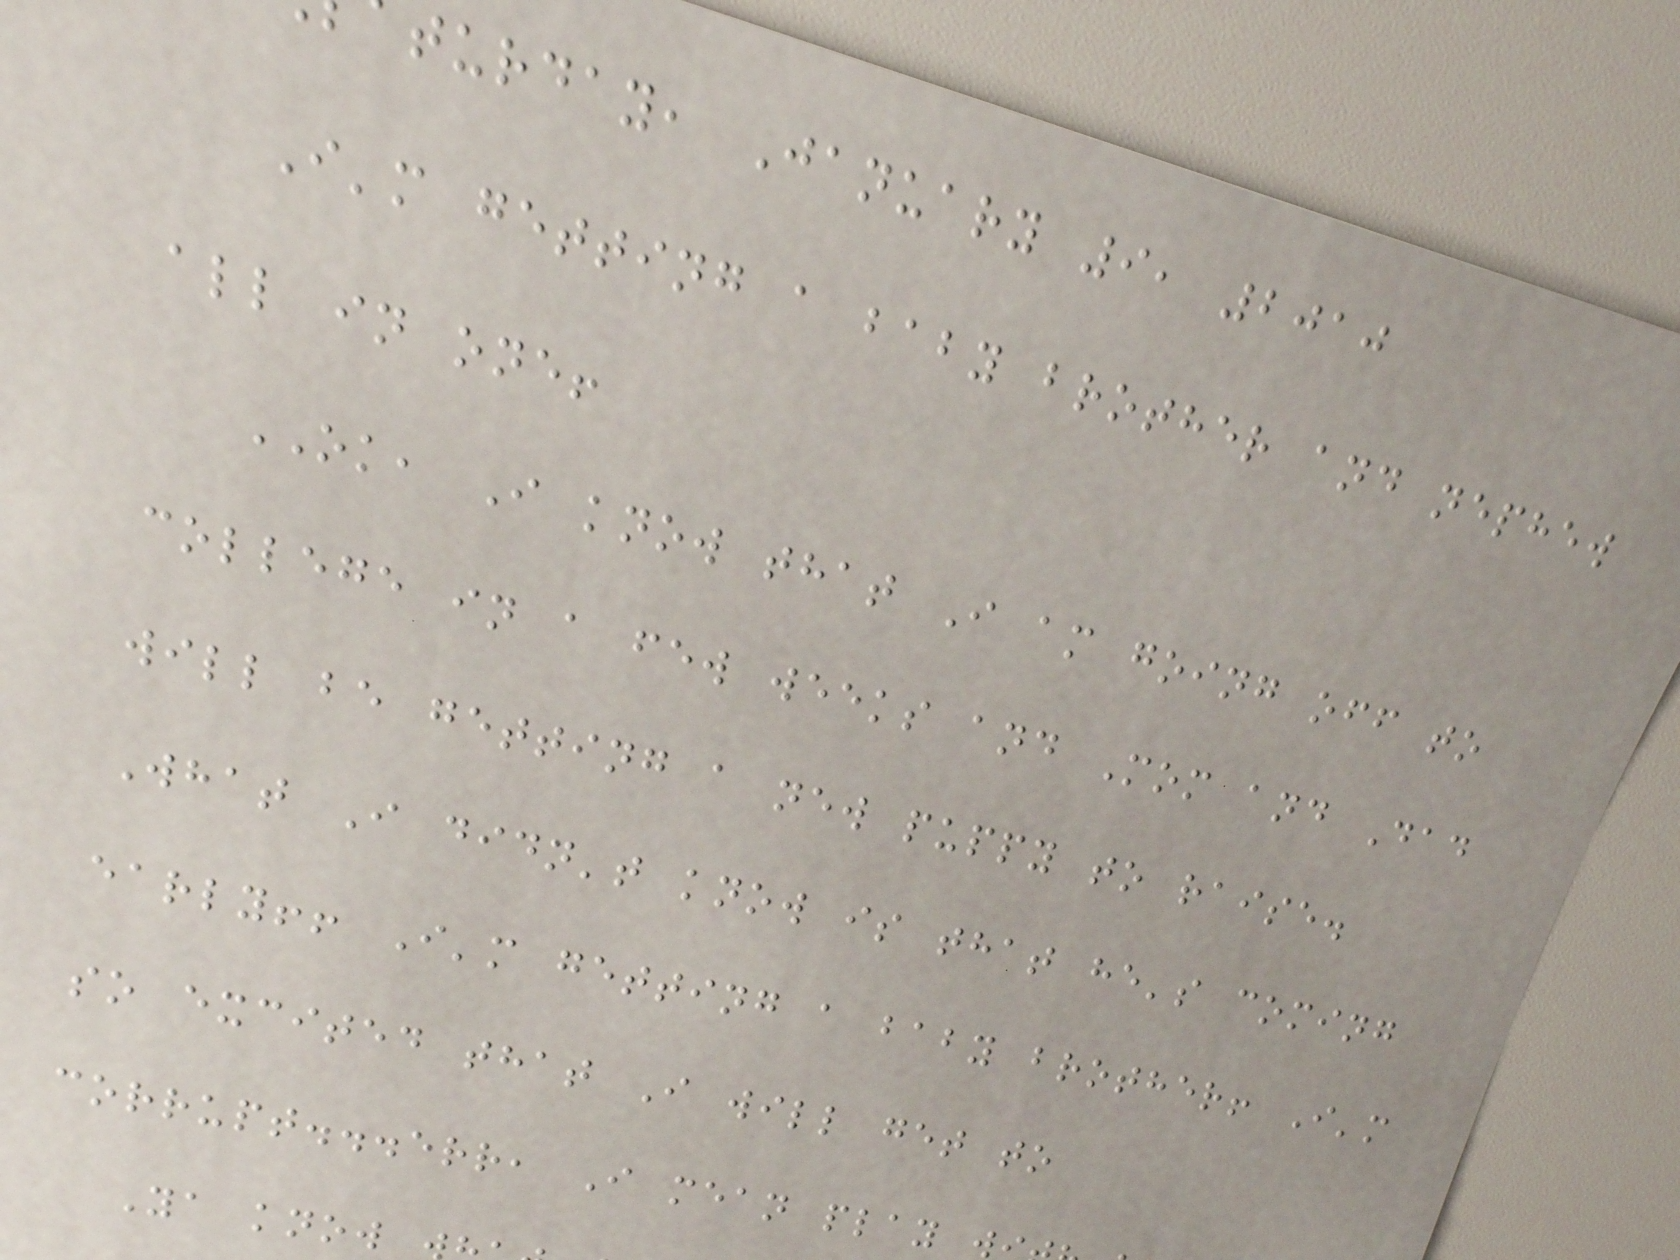turday, January 9, 2010
I'm getting a baby brother and nephew
all in one!
OK, I know that I am going off to
college in a few weeks and Mom and Dad
will be getting a new puppy to raise.
What I didn't know is that he's coming
early!! I'm getting a baby brother! I'm
so excited that I will get to
corrupt...err, I mean play w
